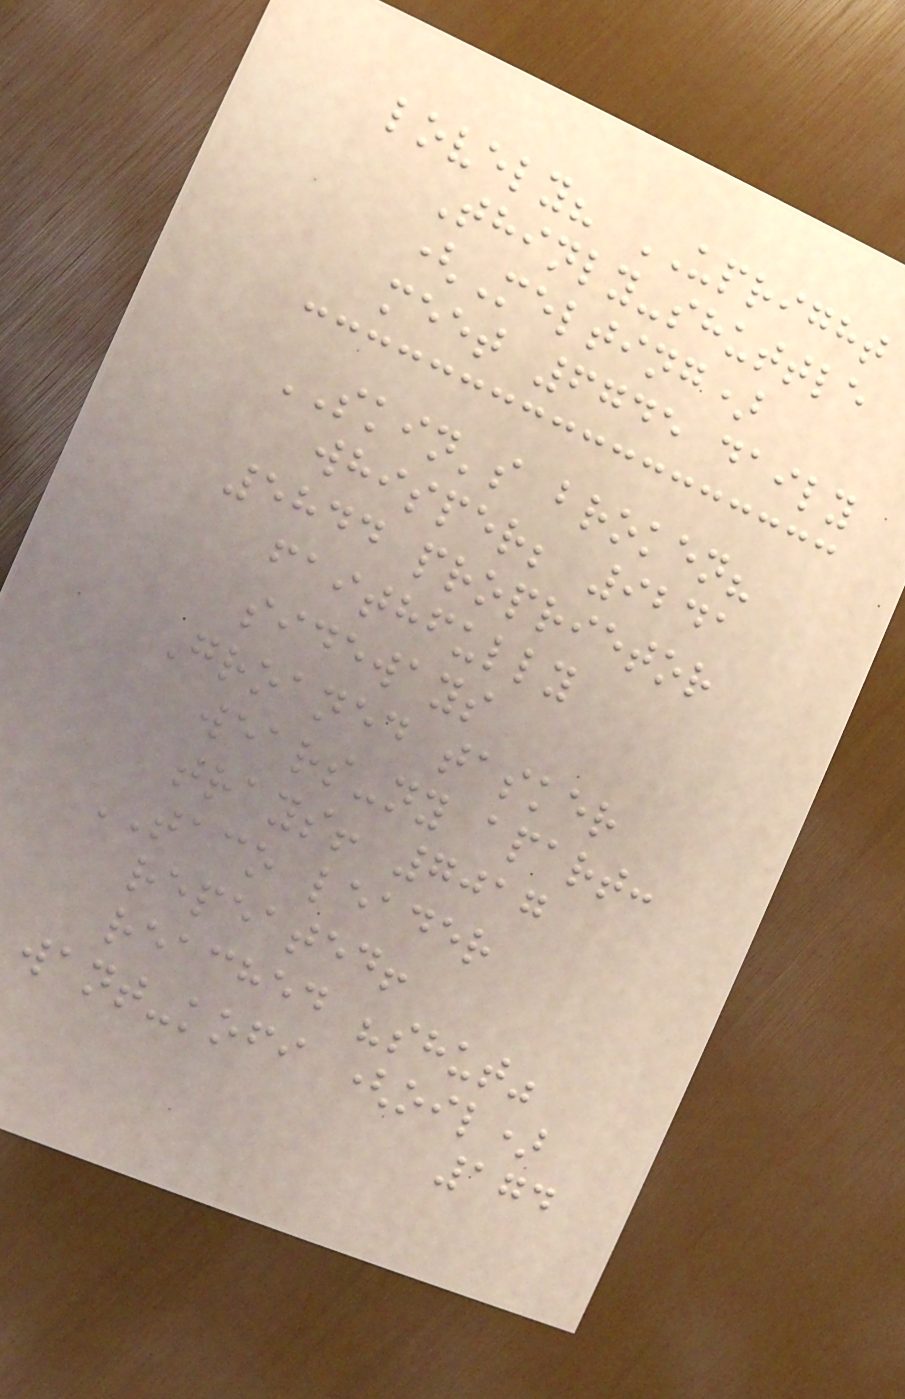lovely? UPRIGHT
Thinly-shuttle
(Melting)
meet 6745 daily
SKIN's broken?
whisper; 9241
5844 proprietor
faithfully
sideways
Groaned tasker
wears-ny apart:
trays! 7017
TACO leader
repeated!
reached "shut"
want-kofi (oil)
174
